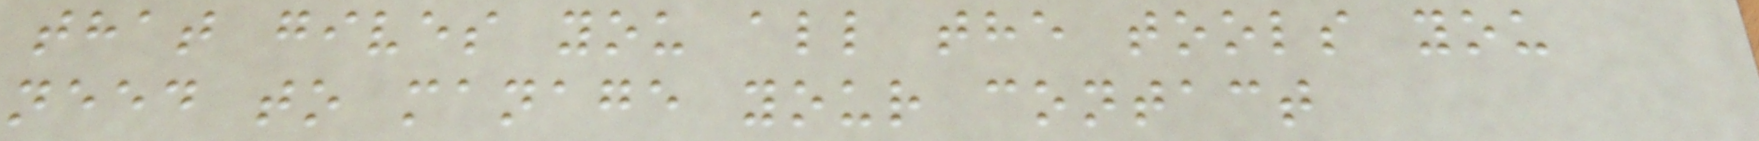that gives you all the tools you
need to manage your contact
